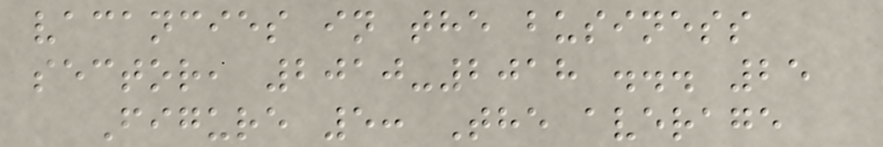vacancies in the business
sector, 2010-2018 ... 25
Figure 5: The average
